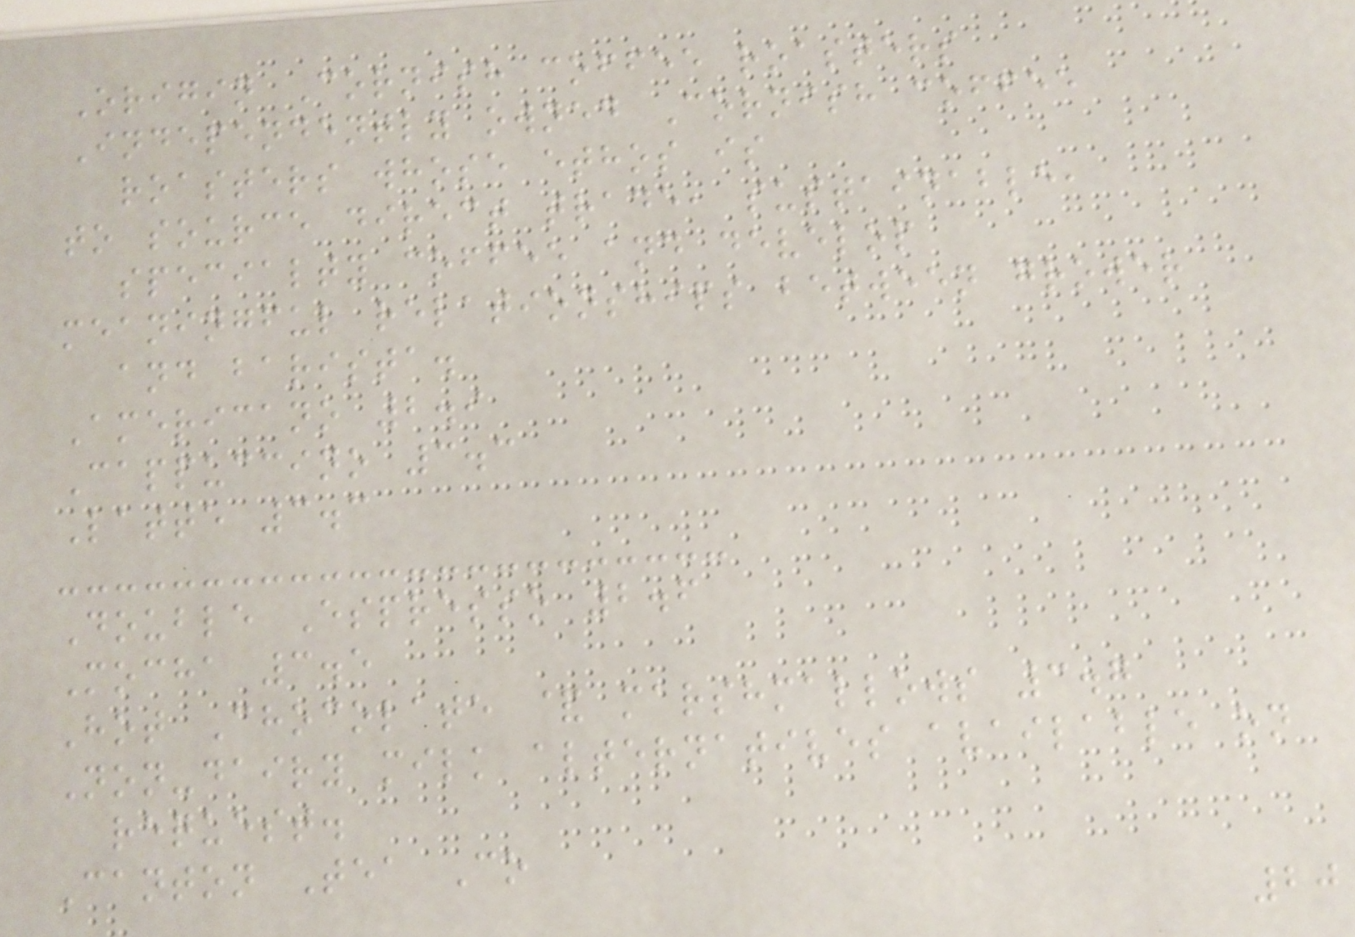Origin Cornish coffee roasters
Independently owned Cornish coffee
roasters whose ethos is
to source direct trade, sustainable,
specialty coffee and develop
meaningful relationships between grower
and barista.
Americano 2.9
Cappuccino 3.3
Latte 3.3
Double Espresso 2.6
Mocha 3.5
Hot Chocolate & marshmallows 3.7
Non-dairy milk alternatives available on
request.
Canton Tea Co
20
